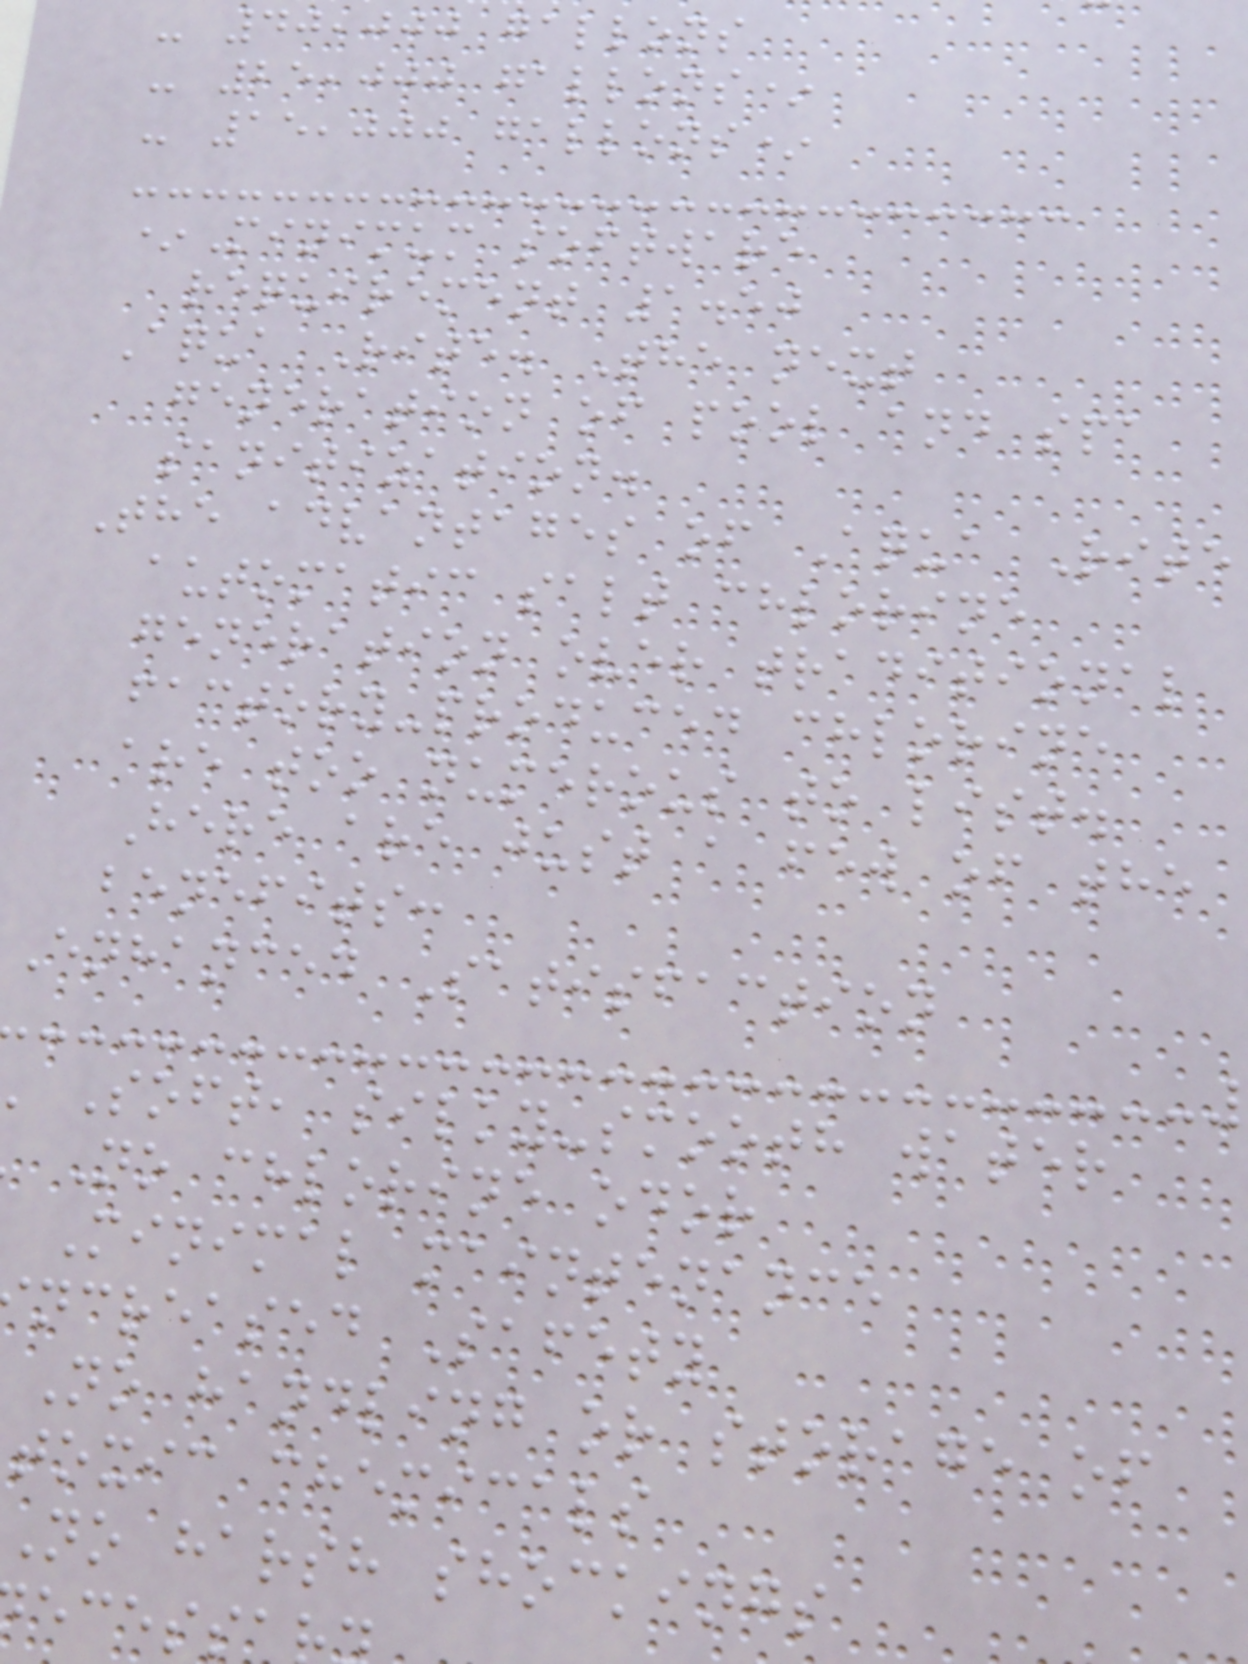- 40,000 gallons
- 25,000 gallons*
- 15,000 gallons*
*Minimum software
requirement 1.50
Aqua Rite. The next
generation of pool and spa
sanitization.
The advantages of Aqua Rite
automatic salt chlorine
generation over traditional
factory-produced chlorine
are too numerous to list.
Here are just a few of the
benefits:
Enhanced Satisfaction
Soft, silky-smooth water
No chlorine odor
Minimal maintenance
ncreased Safety
No handling or storage of
toxic chemicals
No harsh shockings
